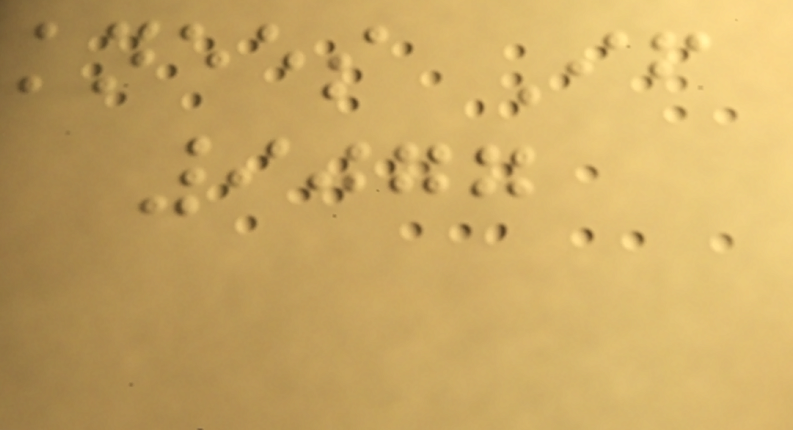knees If
9077
